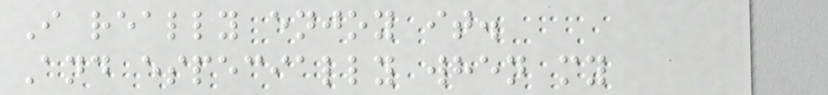I really enjoy it.
And especially when my
